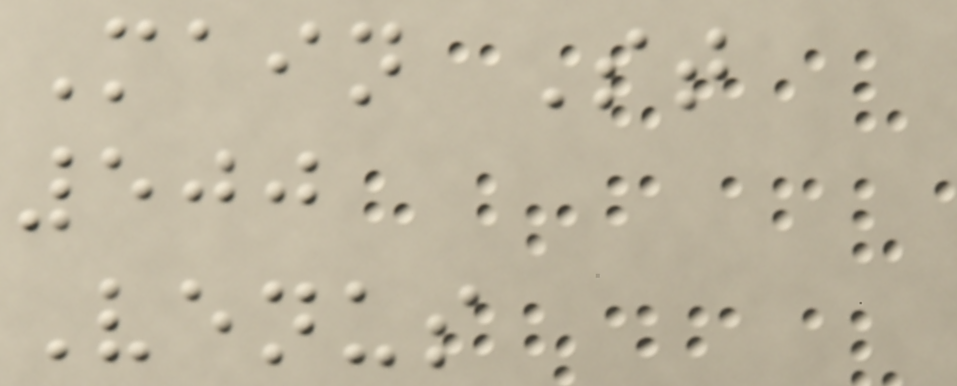Main St
500
Venus
